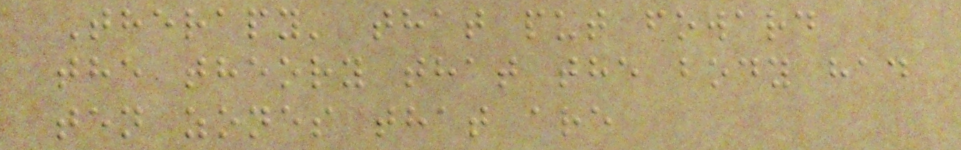Therapy' that put foward
the theory that the body had
ten zones that are
